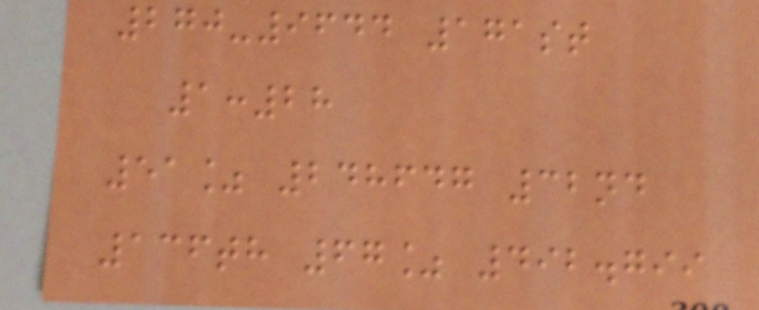270-9644 171st
1:28
51% 248647 32nd
136th 67% 492.799
